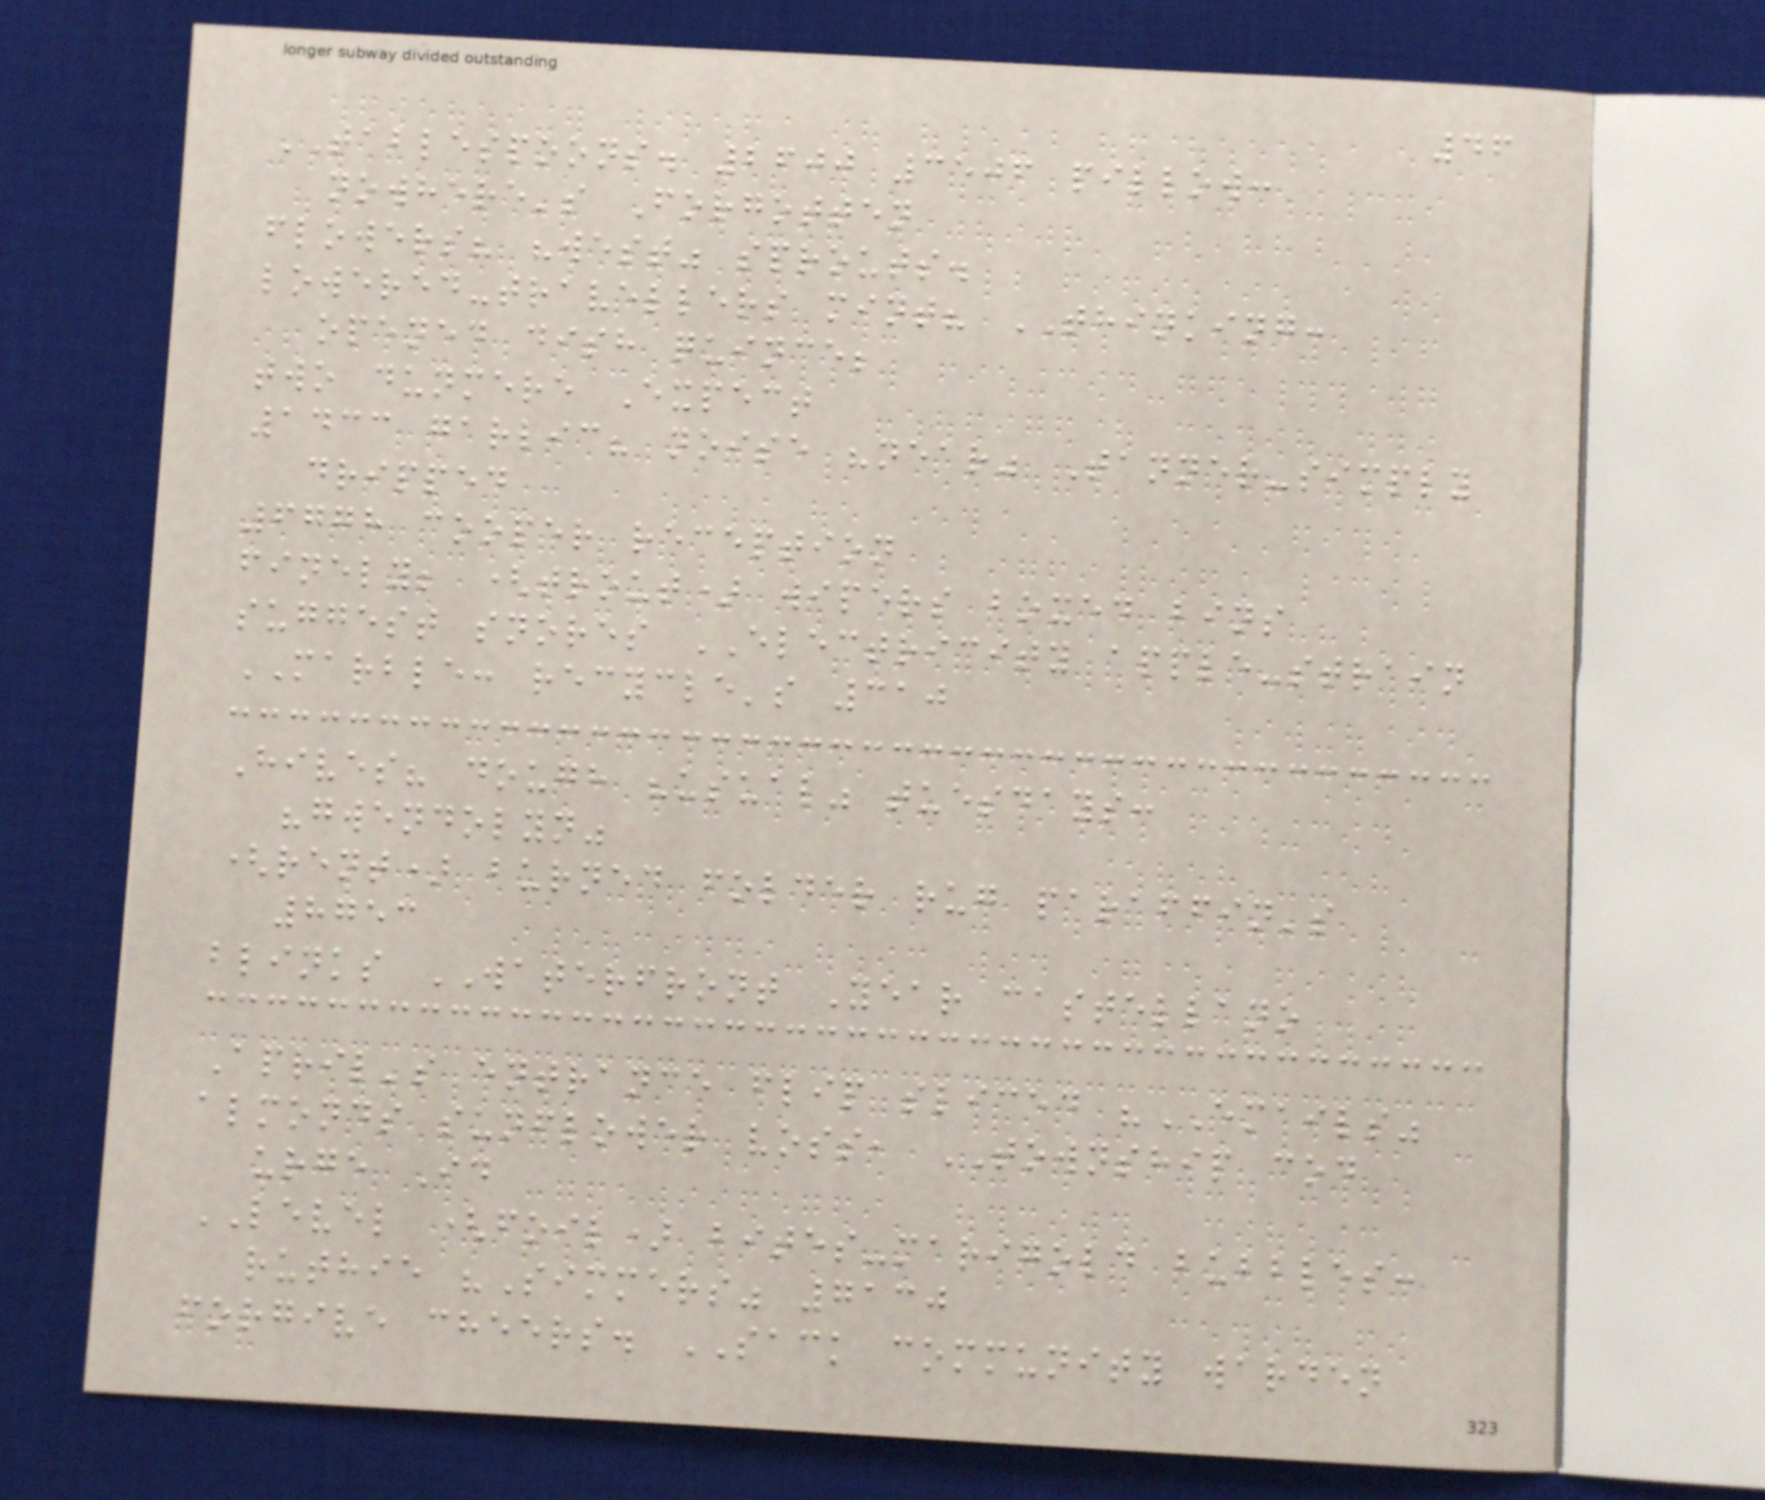46
TABLESPOONS. 2600 3506 pillow:
nowhere's Forgotten
flowers? "west" sprouts.
lowered-travellers mint? THINKING:
opened dish quince;
two dunmere Expect
1433 garlic? noise "near" Tanner-simply
dripped
6778 cooper reception
finely; (trout) wipers boxed bins
suggest snores ELECTRICITY apple-strain
MARBLE: recycle's 310
Hives? dough "usual" tuesdays:
"gwendolyn"
(rent) burned folder rug paraffin's
8753
blinks WATERFRONT Year castellano
April's entrance flip sliced "EMAILS"
almonds sunflower voss, TOWNSHIP cod
urge Id
LEVEL (foil) bites-marigold bubbles:
ruthie "Simmers" 7130
forgive cheers. SACK community warden
